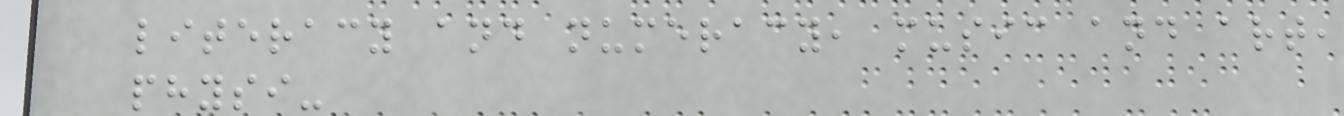literacy and numeracy, music and art,
physi-
